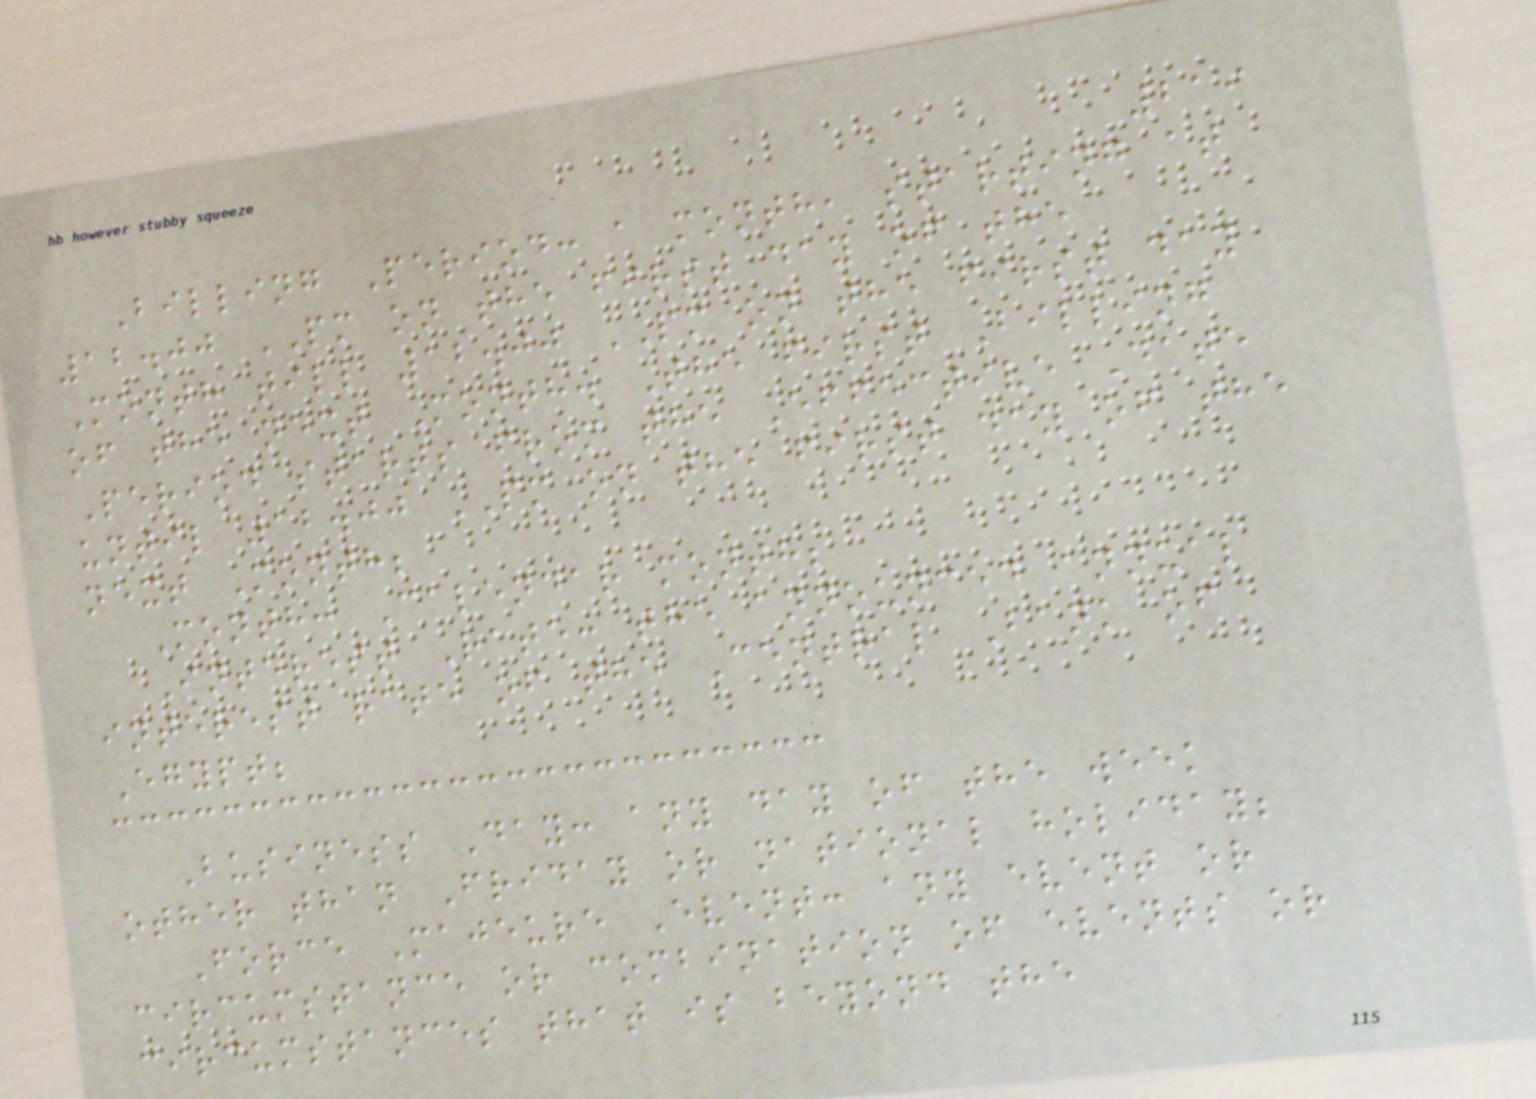219
Billing Period: a month, starting at
12.00 PM on the first day of the
Month till 12.00 PM on the first day
of the next Month. The first Billing
Period starts from the Effective Date
until 12.00 PM on the first day of the
next Month;
Month: Calendar month;
Interest Rate: the announced annual
interest rate of the Central Bank of
Egypt;
Business Day: any day of the week
other than Friday or national holiday;
Force Majeure Event: any event or
circumstance or combination of events or
circumstances that is beyond the
